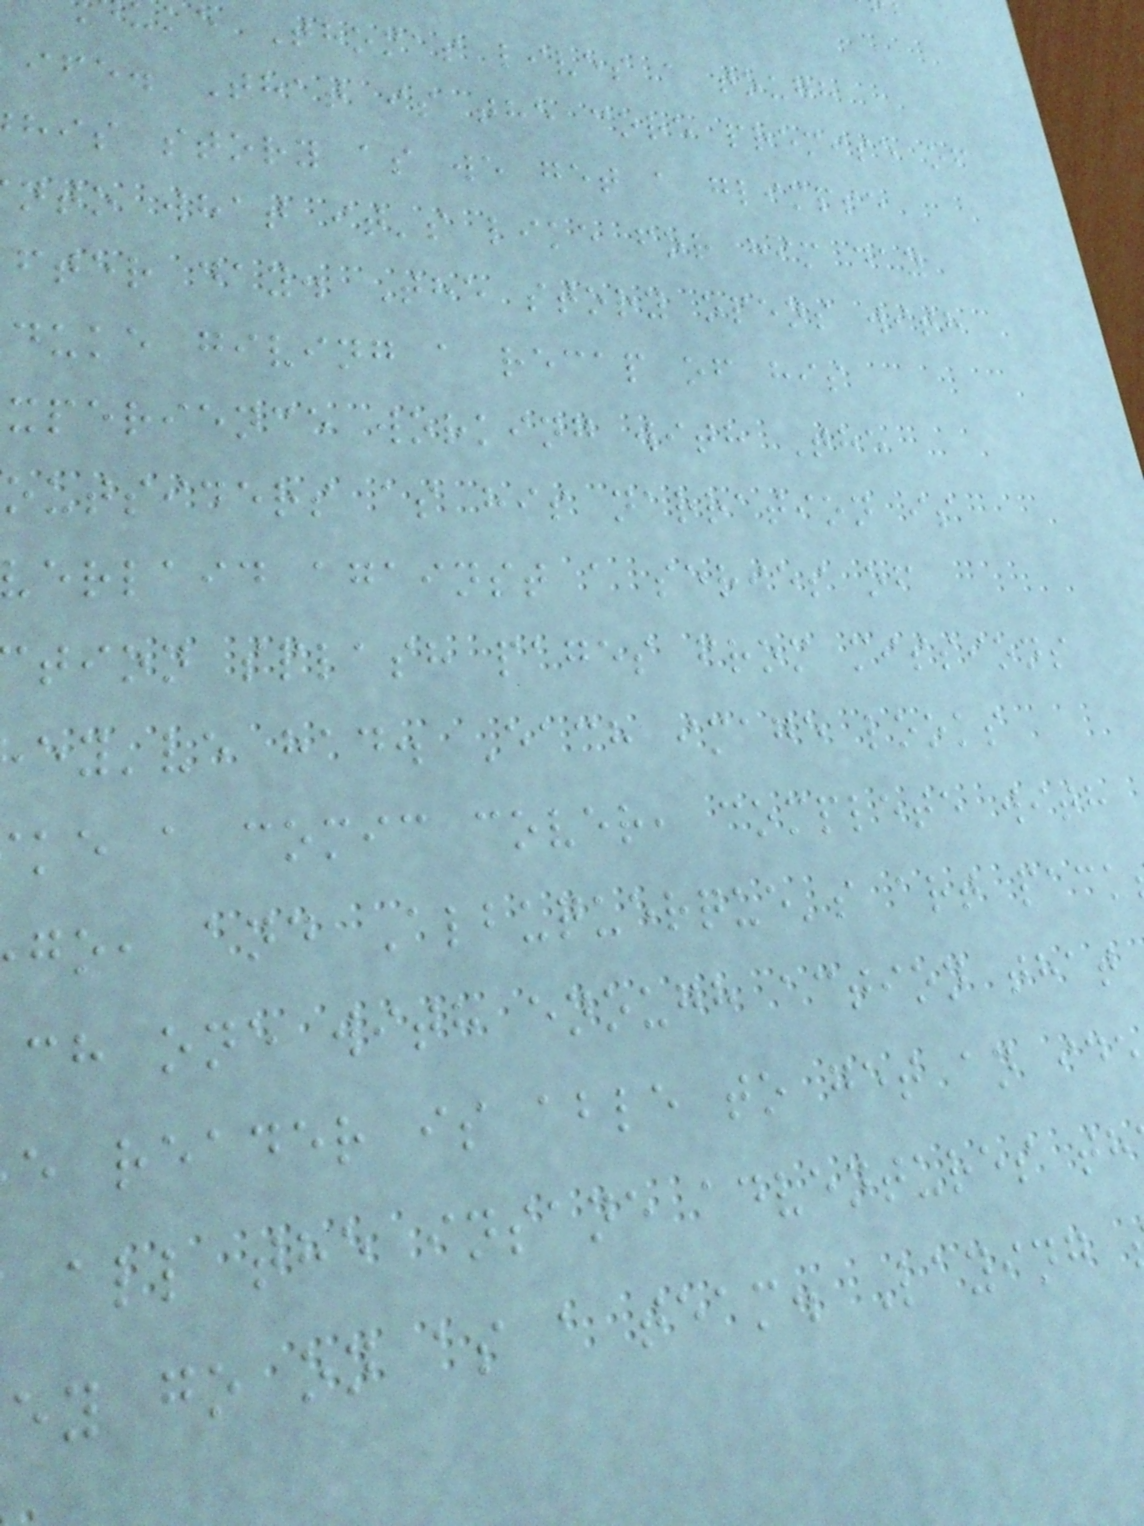ke Thomas lives a tough
ife. That is the core premise of
his story as we get a glimpse
nto what it's like for him day
fter day. The story opens with
duke giving a recap of his
xperience working with The
outsiders as his narration is
verlaid against a series of
tion splash pages from missions
ey've had. Each image looks
ke a comic cover, complete with
go, and Albuquerque's art pack
ch one with enough action that
e reader is able to get an ide
all the insane adventures th
ey go on as a team. Laying
